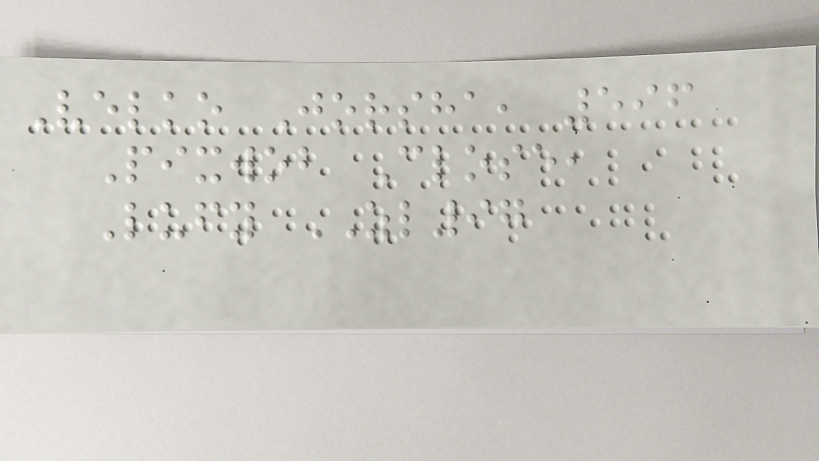Velko Jorsha, 596
Pixwob Close,
Lufy ZL97
